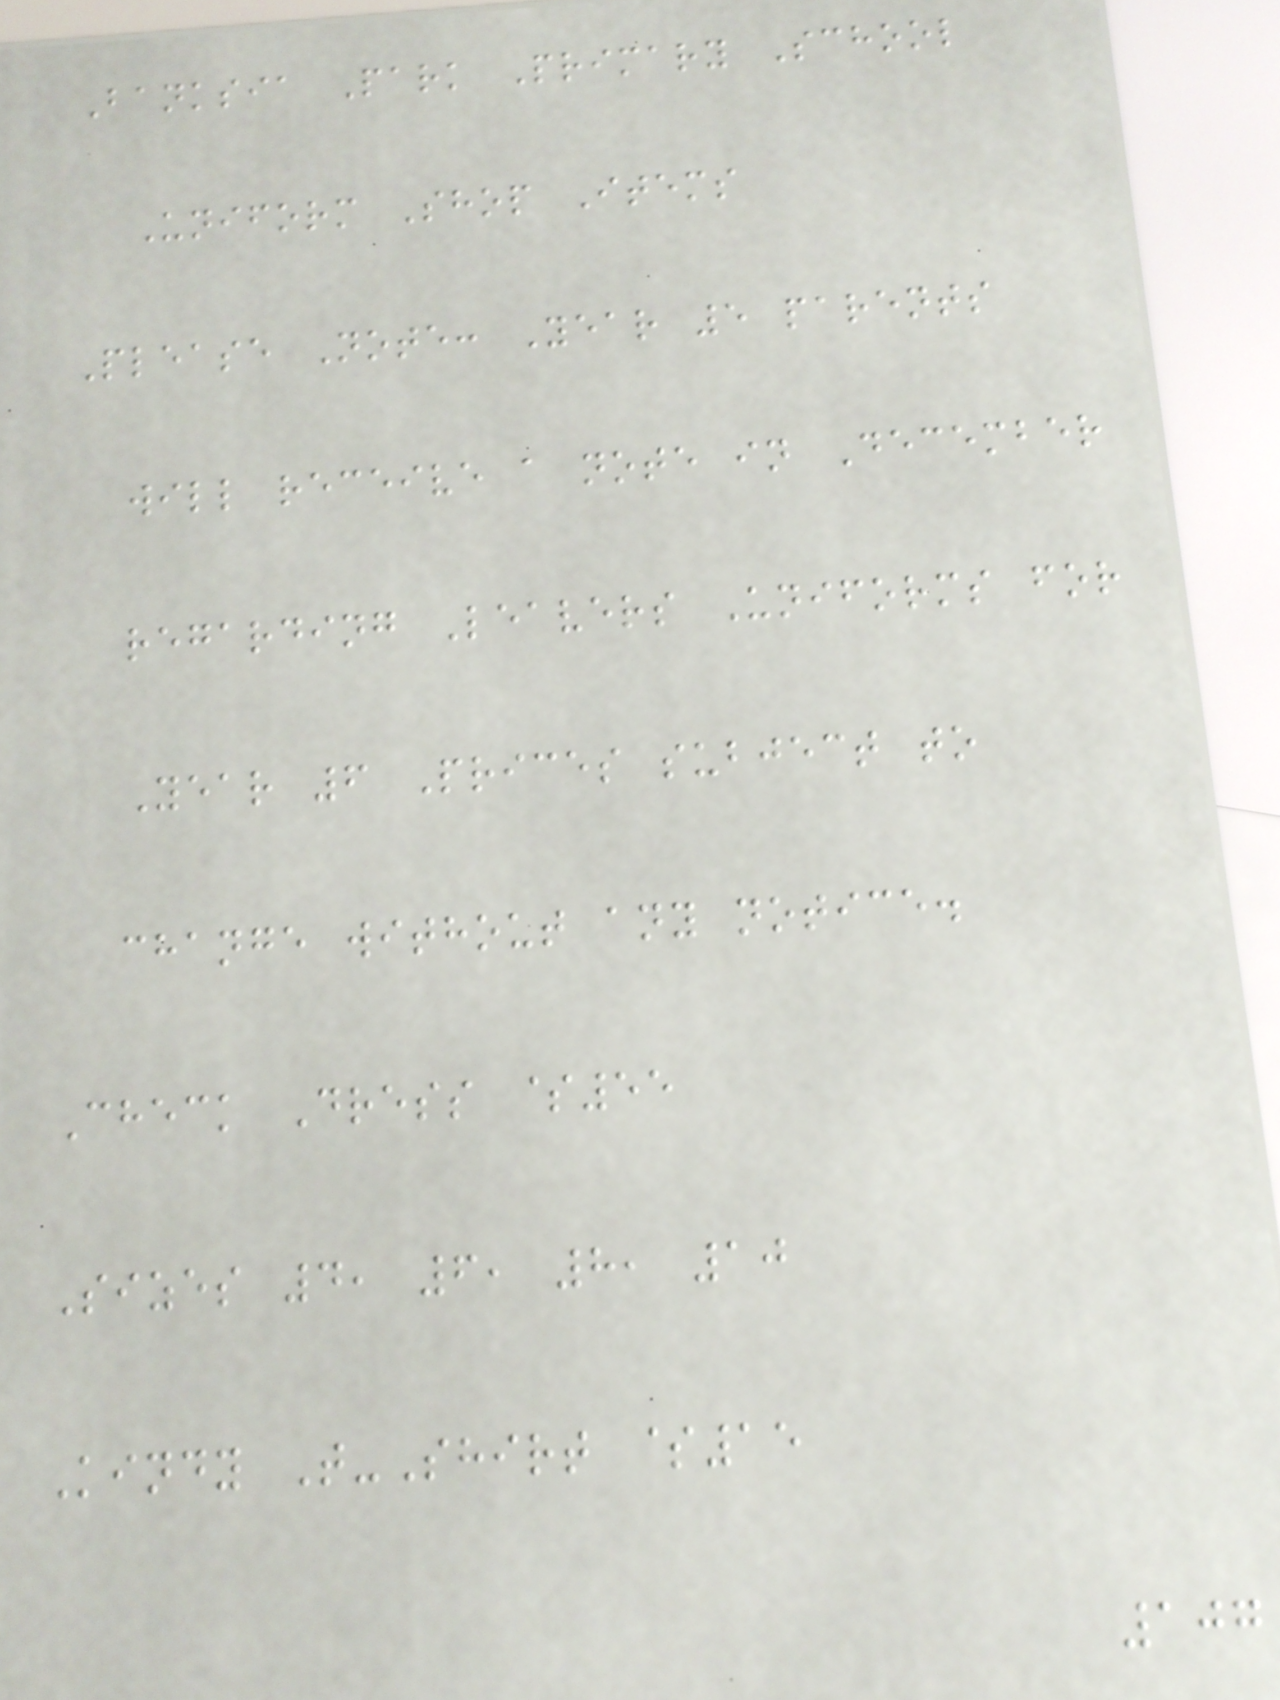Banksia Park Primary School
Uniform Shop Items
Please Note: Year 5 parents
will receive a note in December
regarding Leavers Uniforms for
Year 6 Prices subject to
change without any notice.
Check Dress $55
Sizes 4, 6, 8, 10
Kindy T-Shirt $15
107
